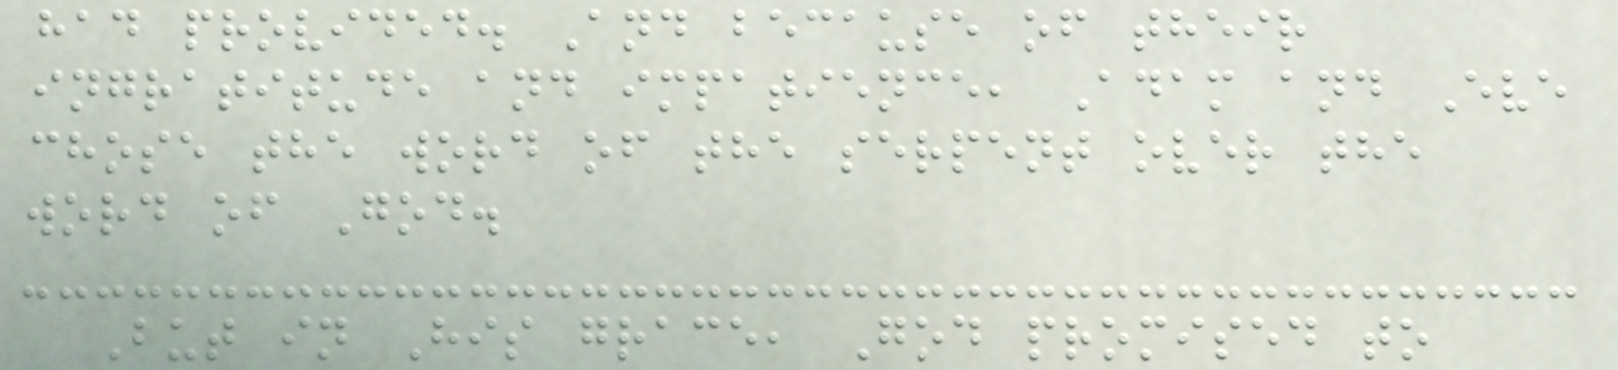had provided. And because of their
ingratitude and impatience, Adam and Eve
chose the word of the serpent over the
word of God.
But in His grace, God promised to
